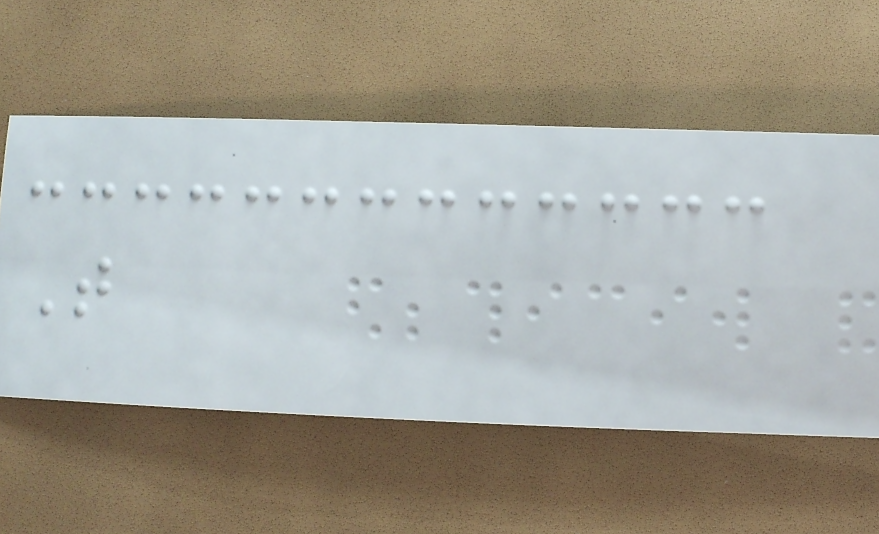That
